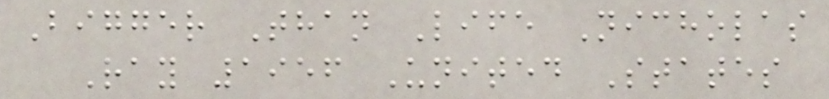Bigger Than Life Nicholas
Ray 1956 United States
